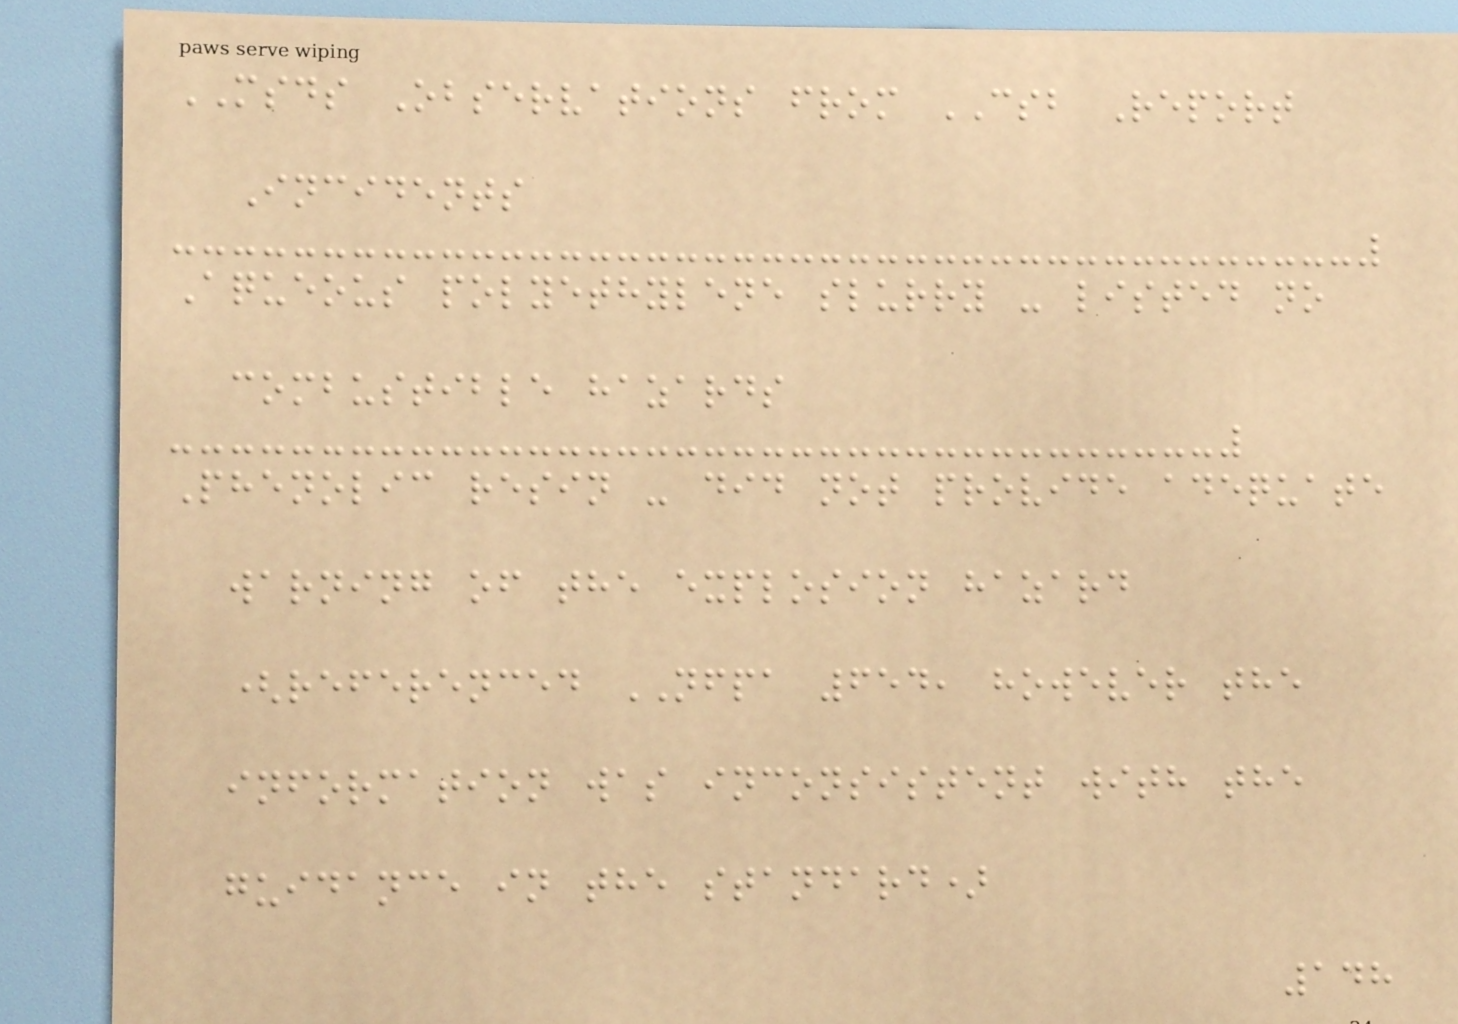MSDS Observations from CSB Report
Incidents
Aqueous polyethylene slurry - listed no
combustible hazards
Phenolic resin - did not provide adequate
warning of the explosion hazard
(referenced NFPA 654, however the
information was inconsistent with the
guidance in the standard)
148
